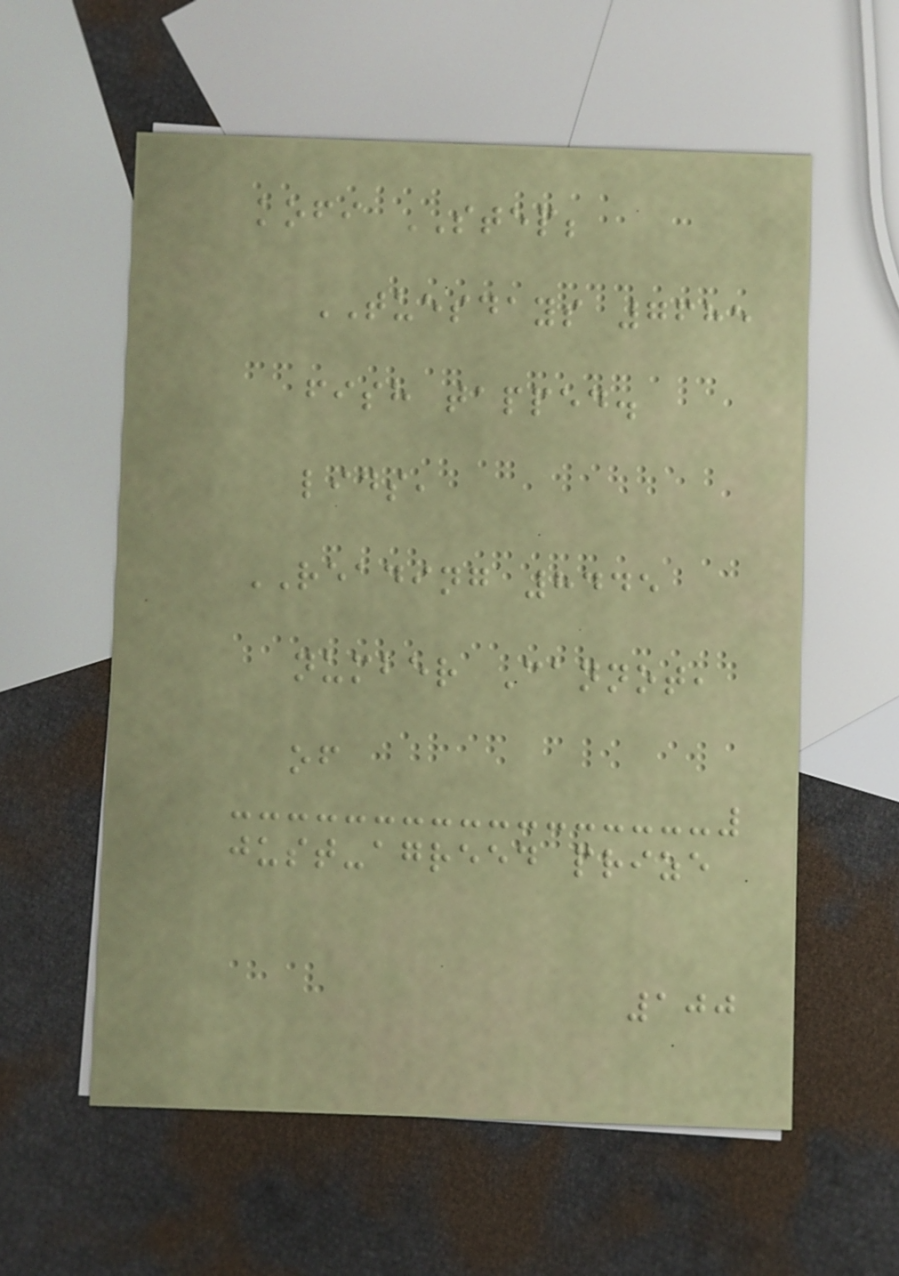kofi STEP;
TUESDAYS 7685
fish tapped.
lids,
READING 8445
number Cannot,
of
just-agreed prize
100
